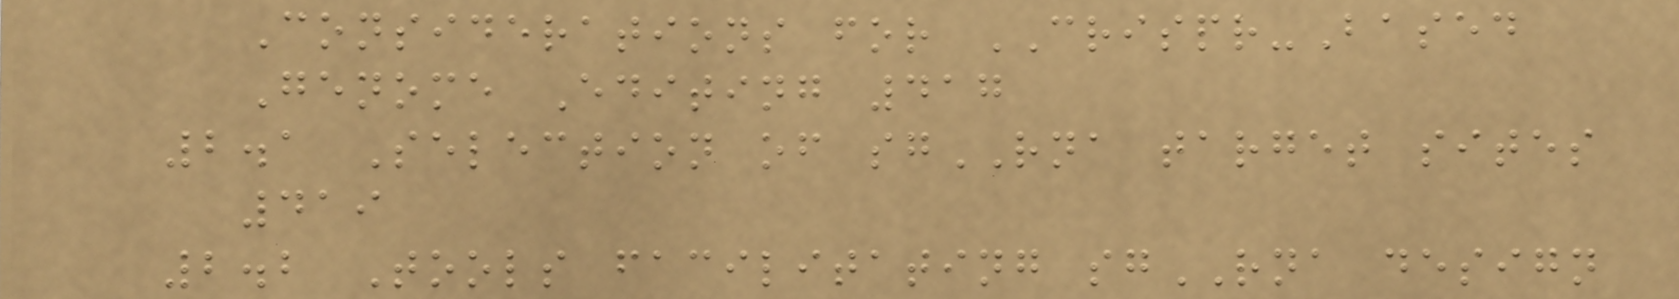Considerations for CRISPR-Based
Genome Editing 417
2.1 Selection of sgRNA target sites
419
2.2 Tools facilitating sgRNA design
